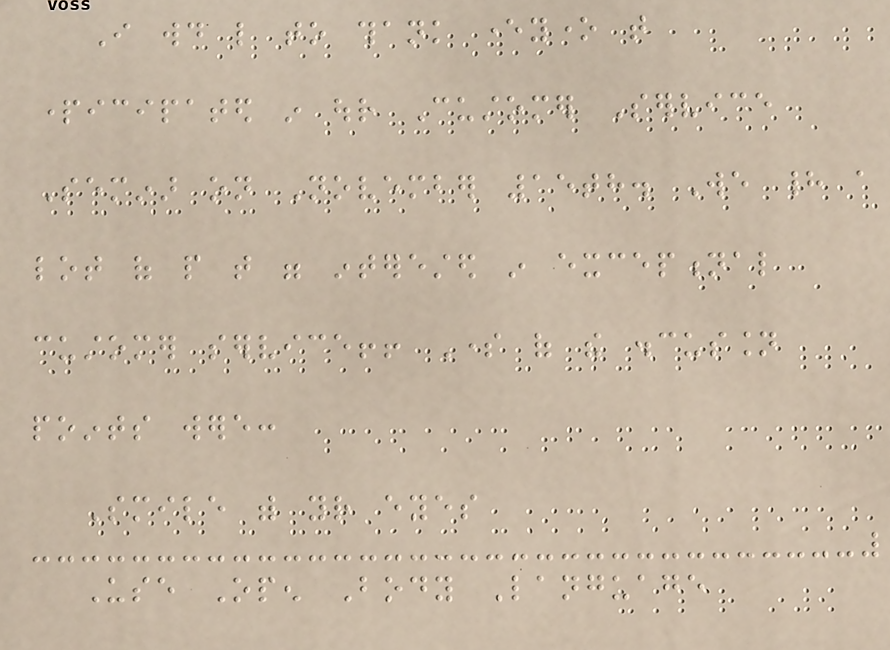I would like to thank everyone that
participated in our Customer Service
Seminar on November 15th. We had a
lot of people that were interested in exceptional
customer service!! Some of the discussion
points were:
Smile with your eyes
Use Open Body Language
